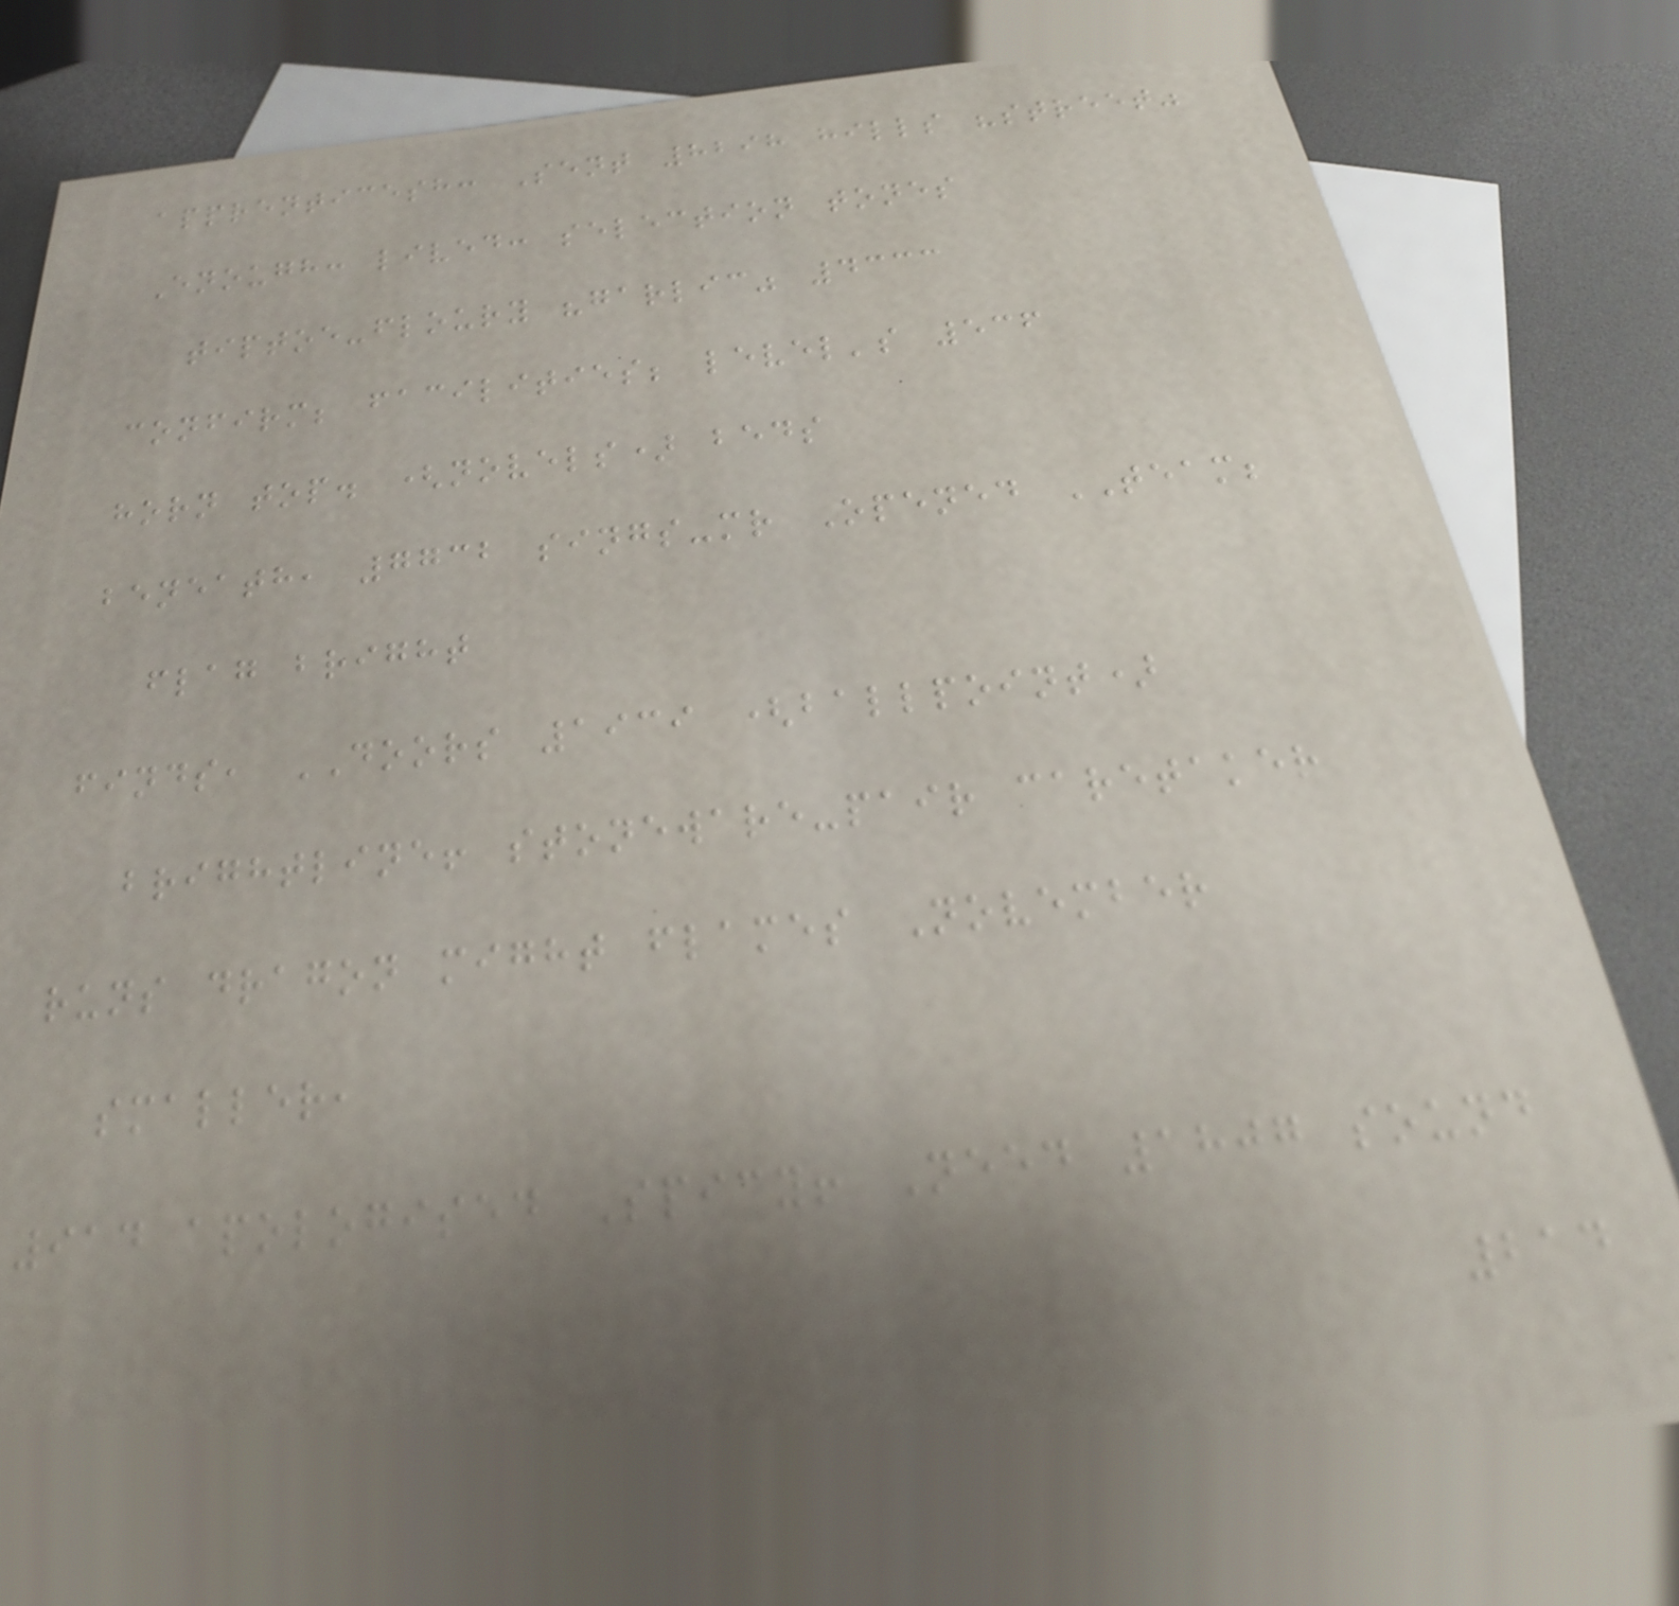apprenticesh: Sent 8298 hills "street"
Enough: lived: selection tones
tiptoe-floury "garlic" 4333
confirm; facilities; level's 536
horn top. (novels) beds
beneath, 7732 sings-mr Opened TEAM;
flag bright
finds, DOORS 1939 (ballpoint)
brightline! stoneware-pair caretaker
runs dragon might flames November
smaller,
914 apologised Spicy! Need 1807 sound
214
